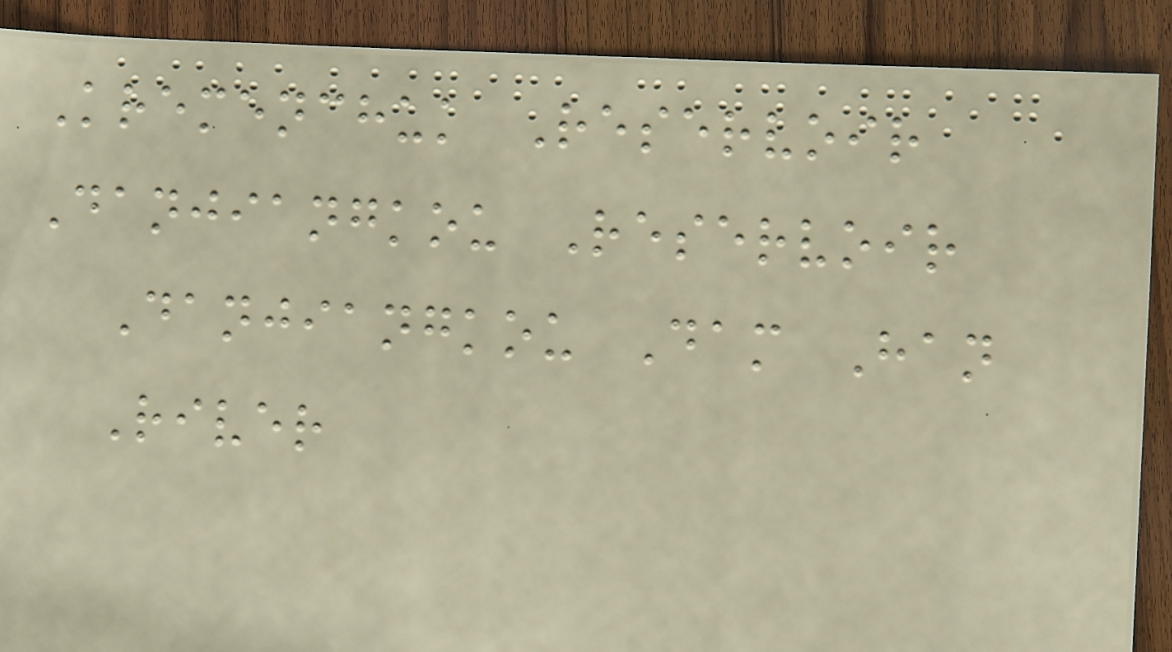Kremenchuk Reservoir
Danjiangkou Reservoir
Danjiangkou Dam Han
River
